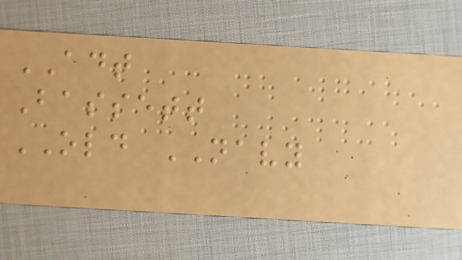ADT
Bassett
OLD NAVY
